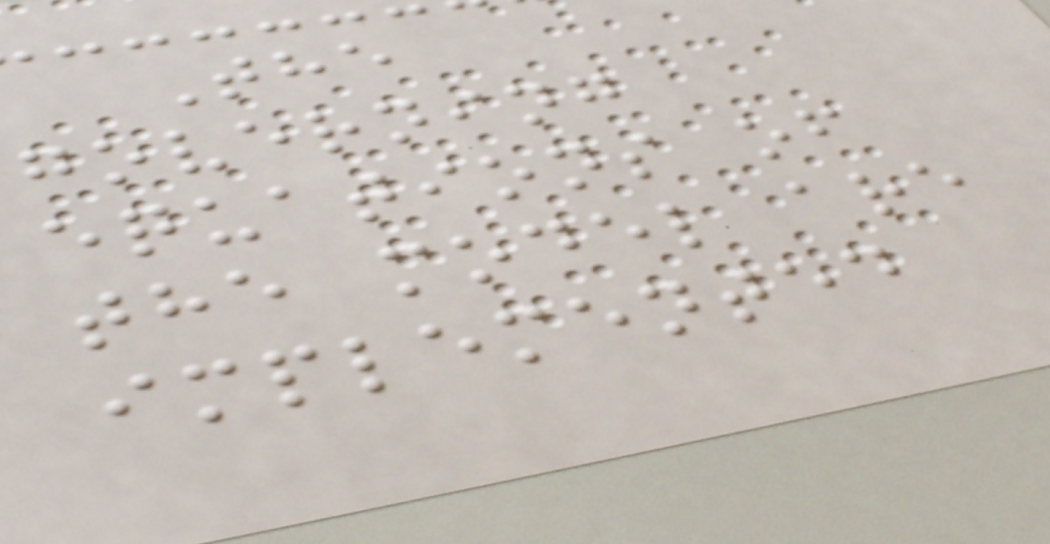The
governing
equations of
the model are
implemented
